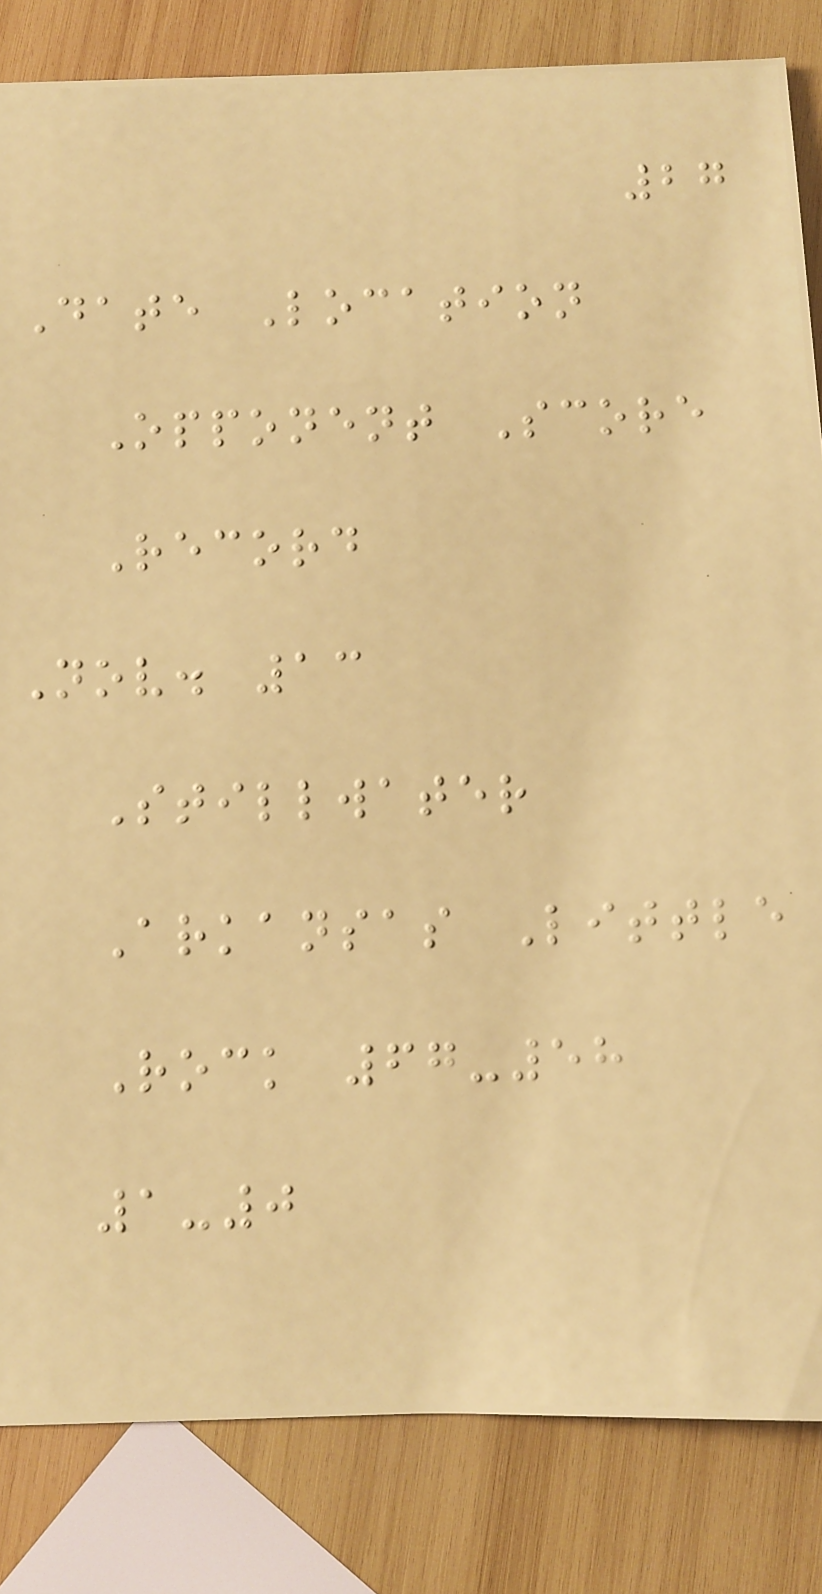27
Date Location
Opponent Score
Record
Nov. 13
Stillwater
Arkansas Little
Rock 67-58
1-0
